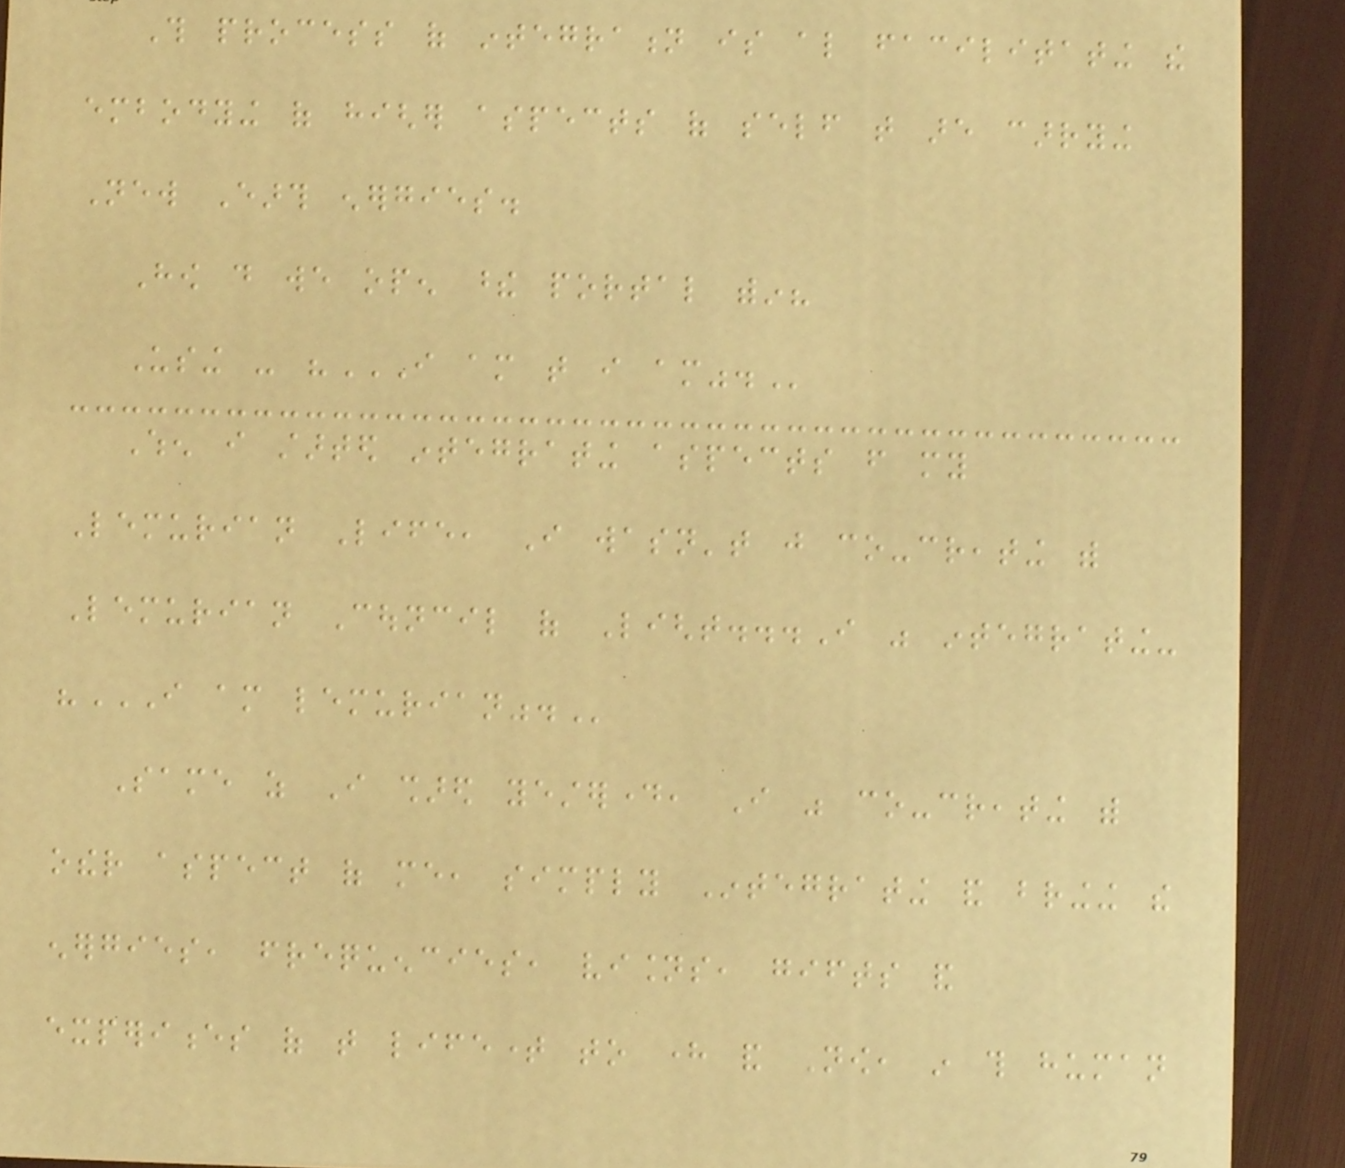This process of integration is also facilitating the
embodying of higher aspects of self that are carrying
New Earth energies.
How do we open these portal within?
Using - "I AM THAT I AM".
When i started integrating aspects from my
Lemurian Life, I wasn't just co-creating with
Lemurian Council of Light...I was integrating-
"I AM LEMURIAN".
Same as I shared yesterday, I was co-creating with
other aspect of me, simply Integrating and bringing the
energies, frequencies, visions, gifts and
experiences of that lifetime to here and Now, in this human
